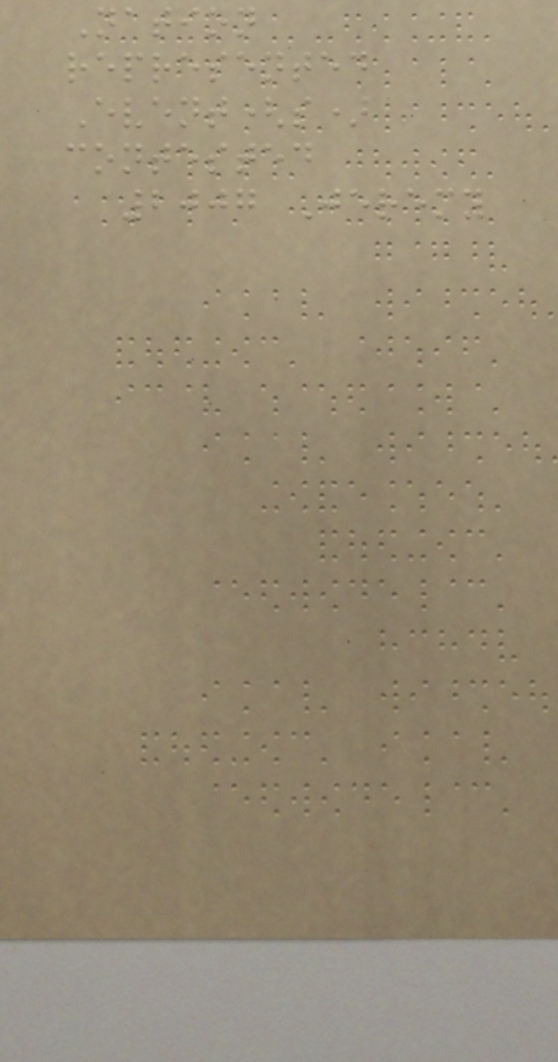Nation
represented
Event(s)
contested
2007 Jeremy
